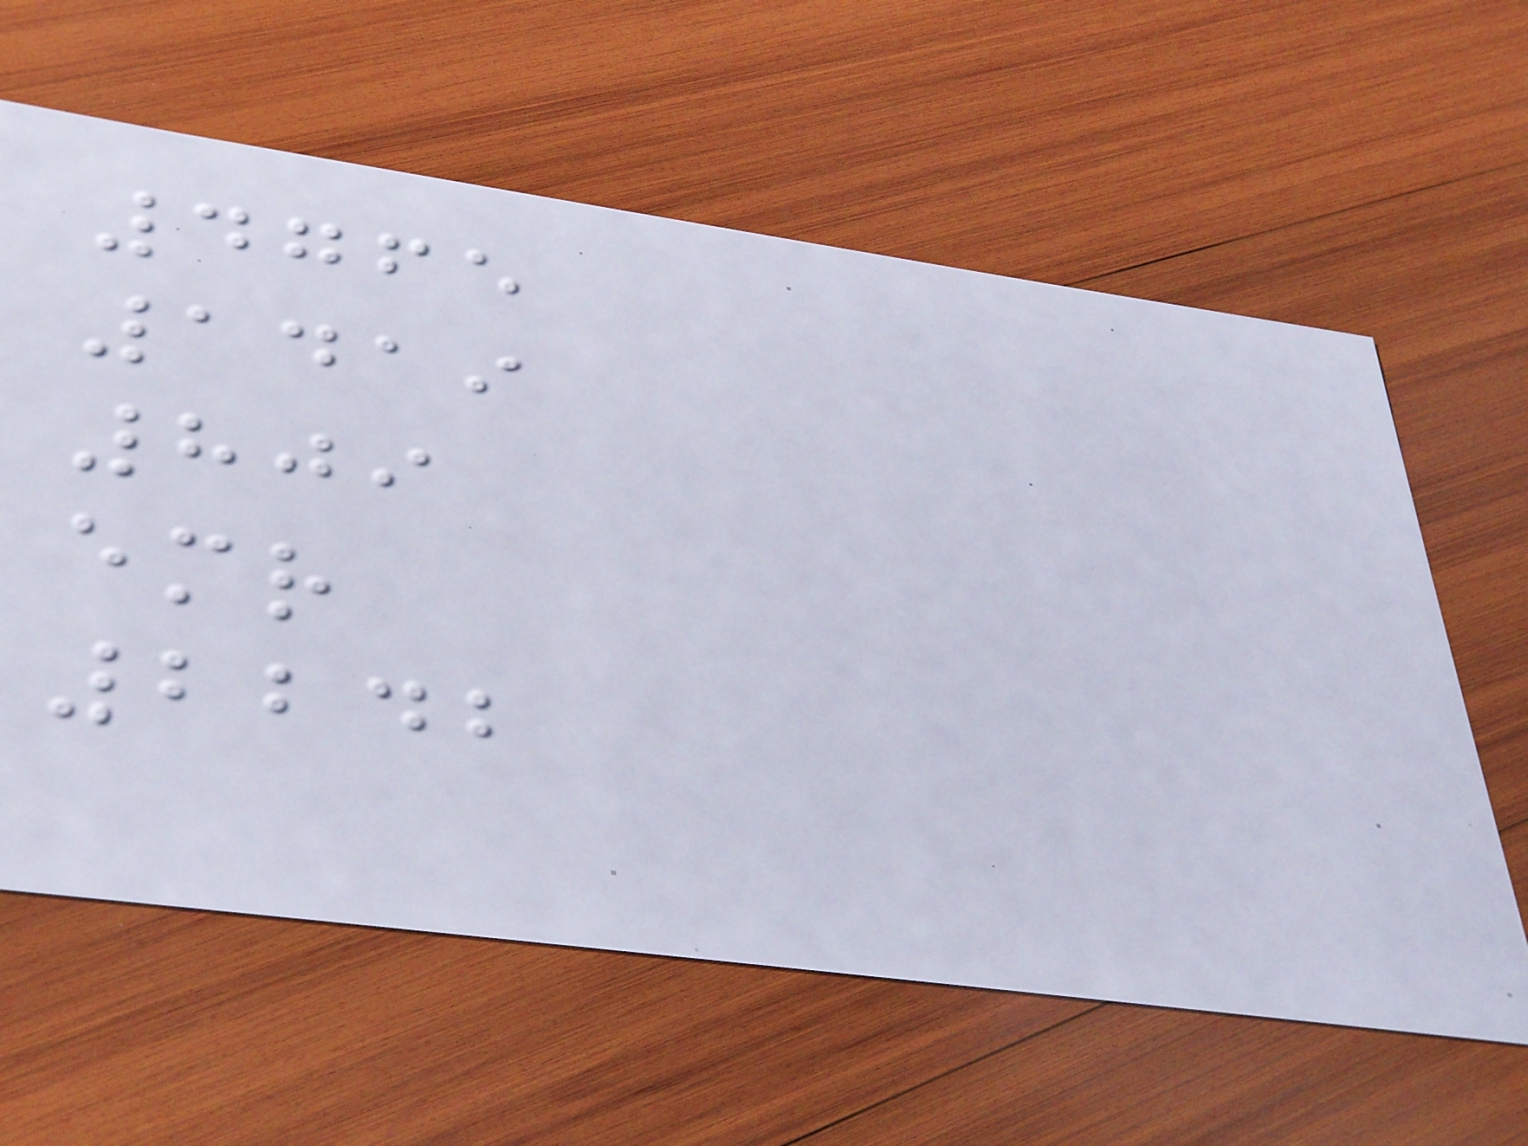4765
1419
809
emr
2242
